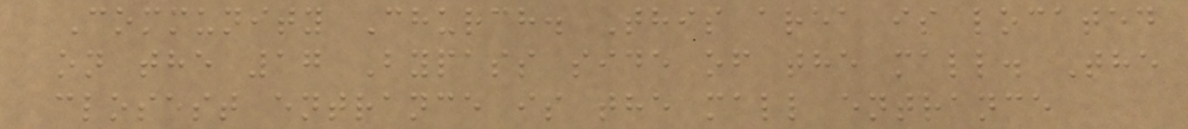Community Church. This area is located
on the 17 Bypass side of the mall. The
closest entrance is the mall entrance
